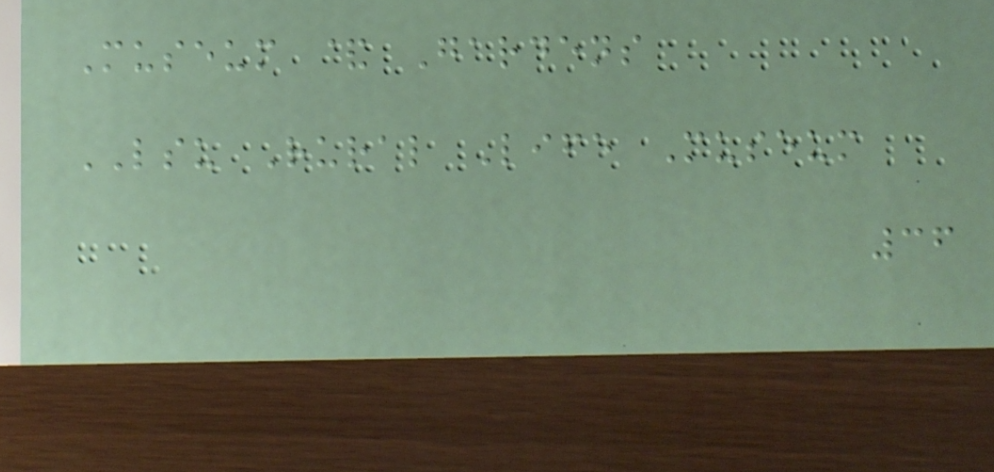Museum & Gardens
LSU Rural Life Museum
36
